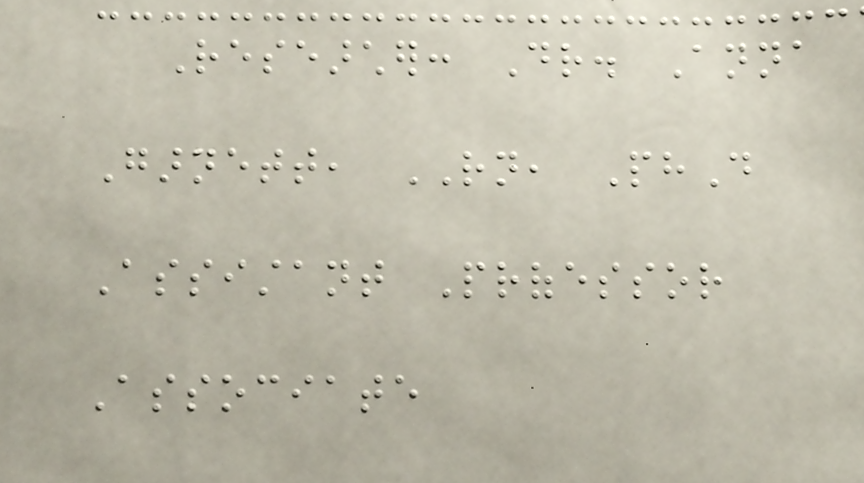Researcher: Dr. Anna
Garnett, RN, PhD
Assistant Professor
Associate
